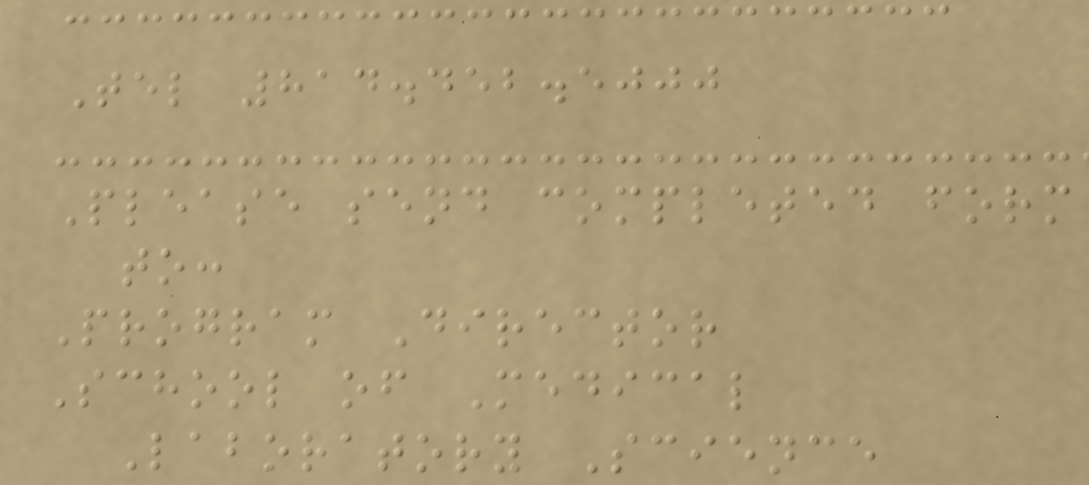Tel 814.452.5000
Please send completed form
to:
Program Director
School of Medical
Laboratory Science
